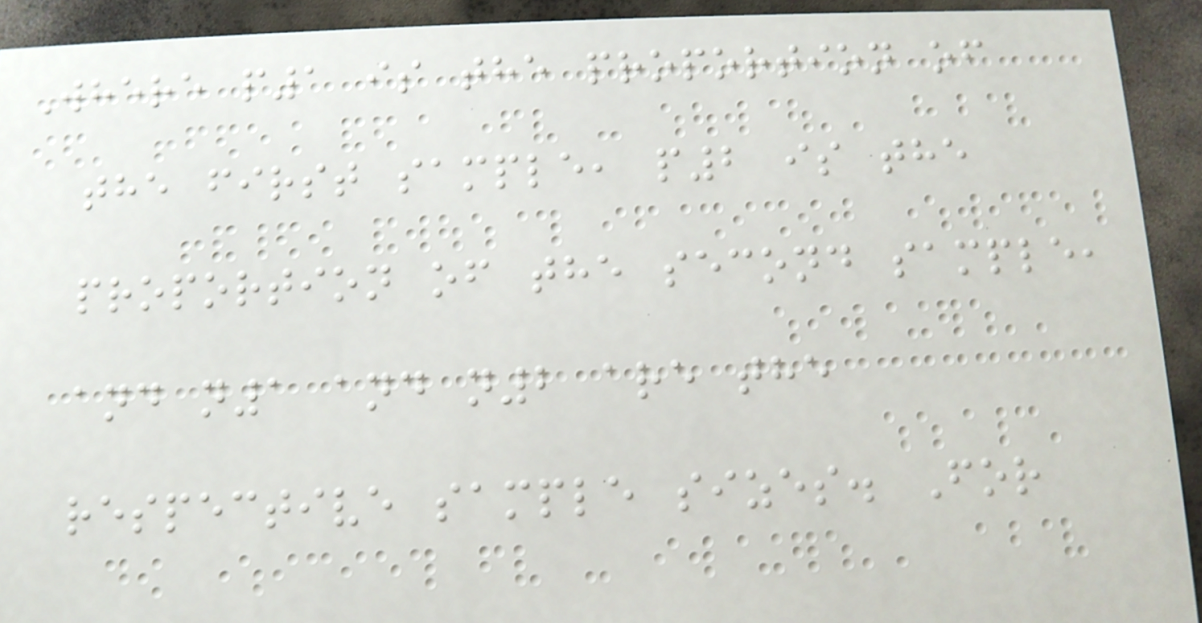Where p1 is the proportion of
the first sample, p2 is the
proportion of the second sample,
and n1 and n2 are the
respective sample sizes. For
